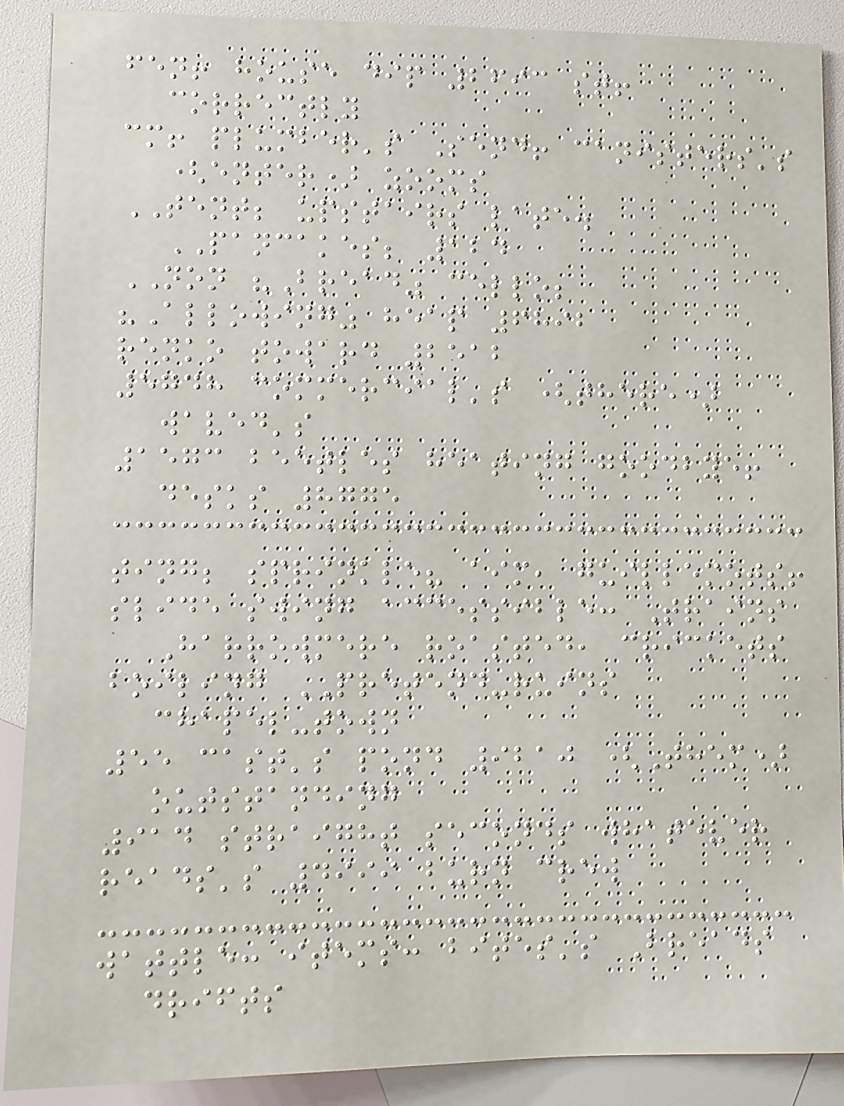fen! house dip 2693 st!
correctly
cm! plumber's Send! canisters's
(enter) zooms
TENT; upstairs late.
PANCAKES; 124
NON "Bread" cello;
"Allowing" heap 6892
renko toward 2512
5748 commercial's (there)
waved's
1573 beetles heating goodbye!
desks 8775
ting; sprinkle? aim, guillemots!
slide swing accessible: Trains
Harrowmere roasted, crickets
boiling PRETEND-ruins
chapel-town
55 cast's pond 9210 (Them)
outstanding
914 straight seconds whatever
reads's 4999 burn crew
wattle: items: bites's Breads
drifts
